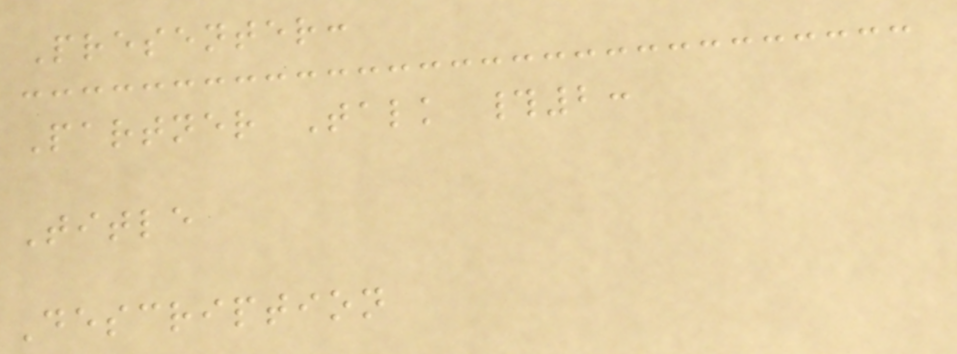Presenter:
Partner Talk #2:
Title
Description
